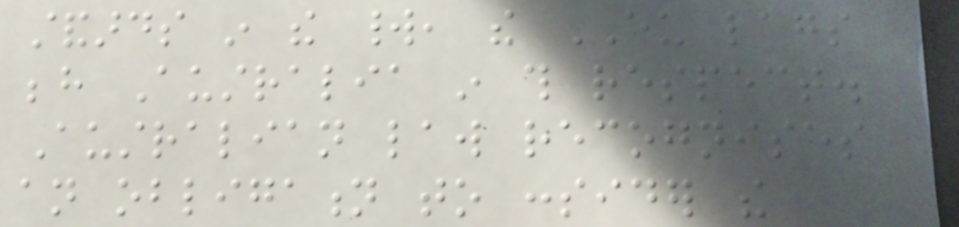standards in the world, the EU lags
behind Australia in this respect.
Australian law recognises
an obligation to consider the
